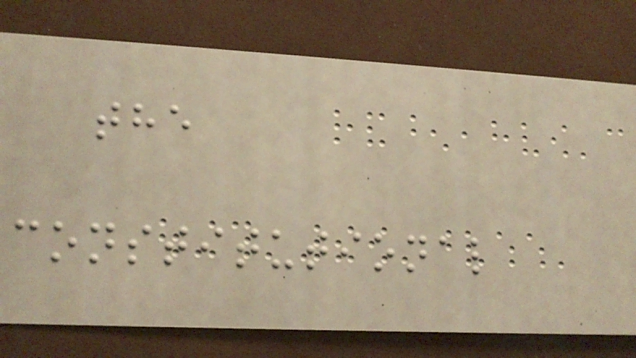the
constitutional
